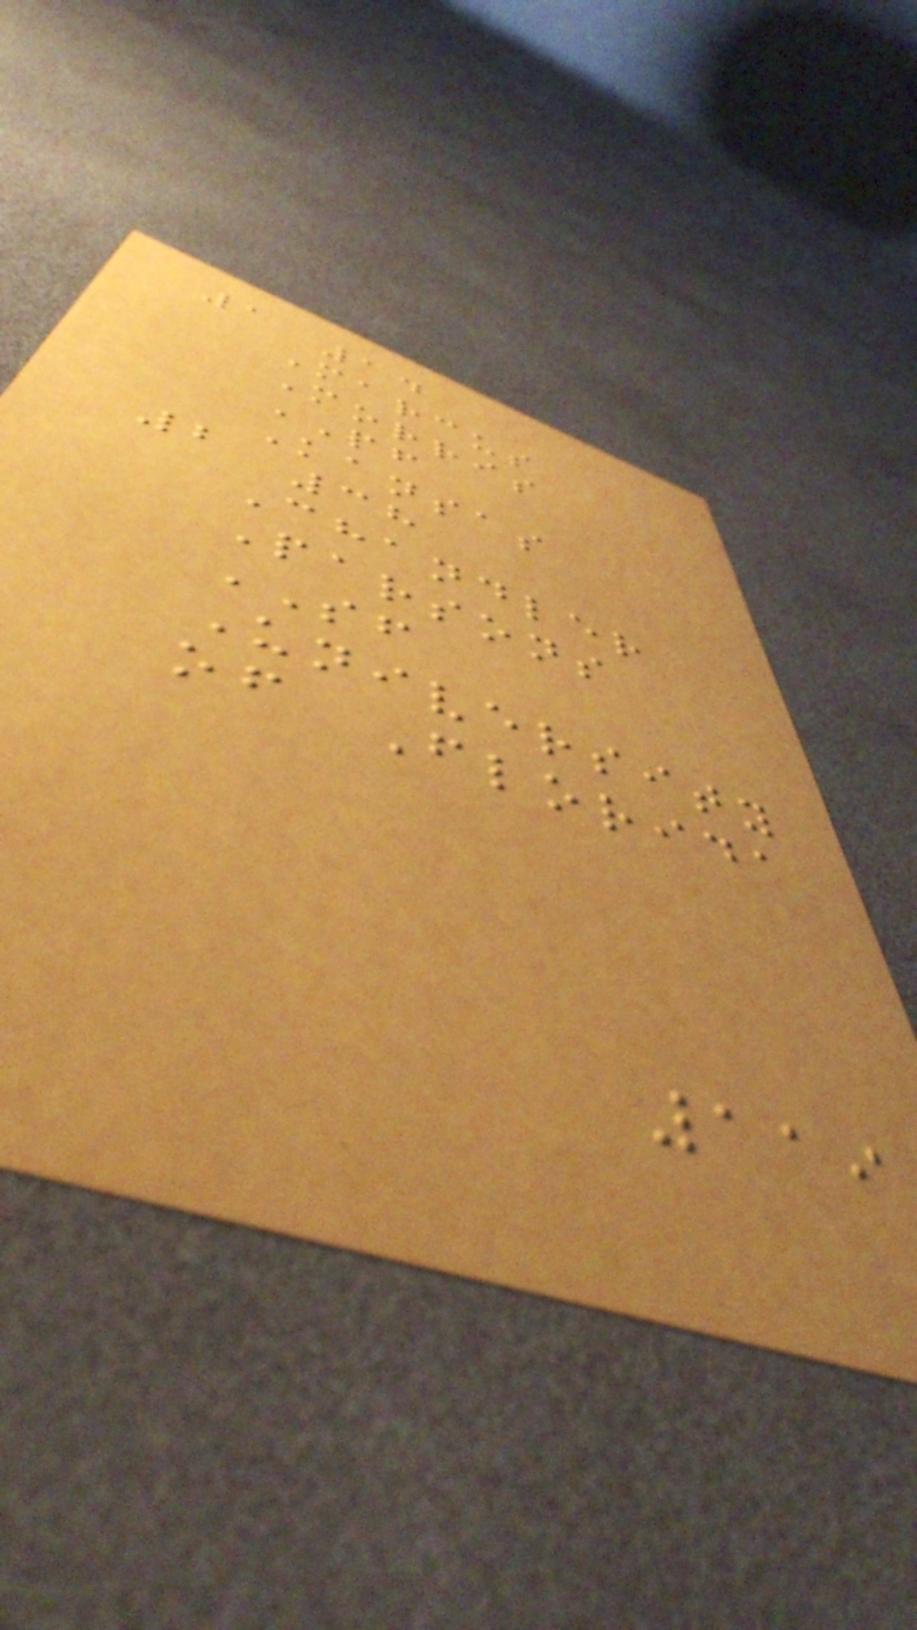1 14
Marcus
Morris
PF
Kansas
2 38
Chandler
Parsons
SF
University
of Florida
119
